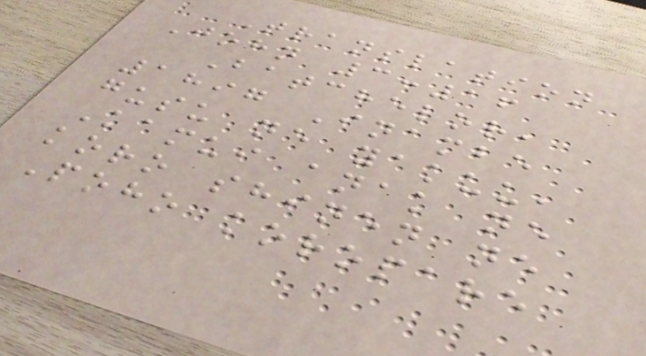Translation
John 3:16
Batchelor,
1897 Inambe
gusu ne yakuu,
Kamui anak ne
koro shinen ne
Poho koropare
